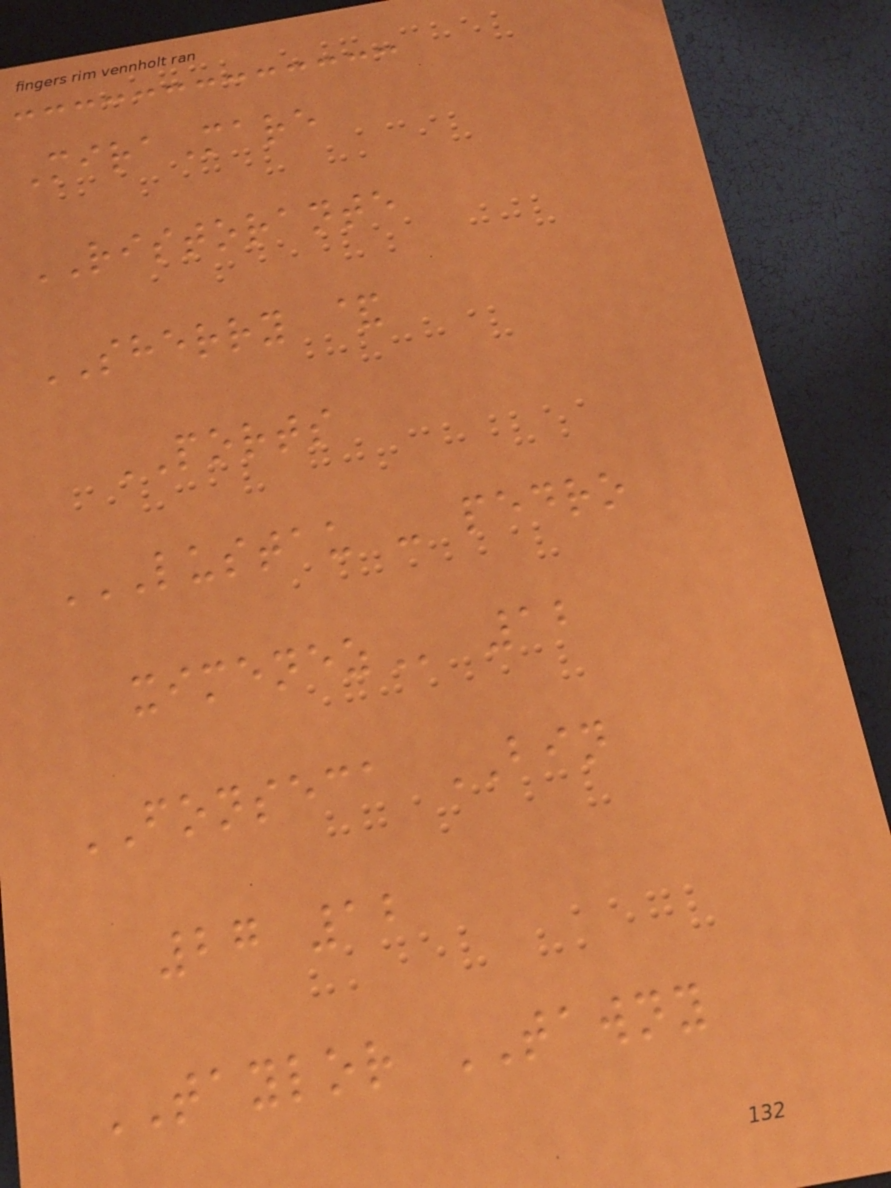MiraMare
RISTORANTE
SHERRY &
PORTS
LUSTAU - PEDRO
XIMENEZ 12
FONSECA BIN
27 12
TAYLOR TAWNY
